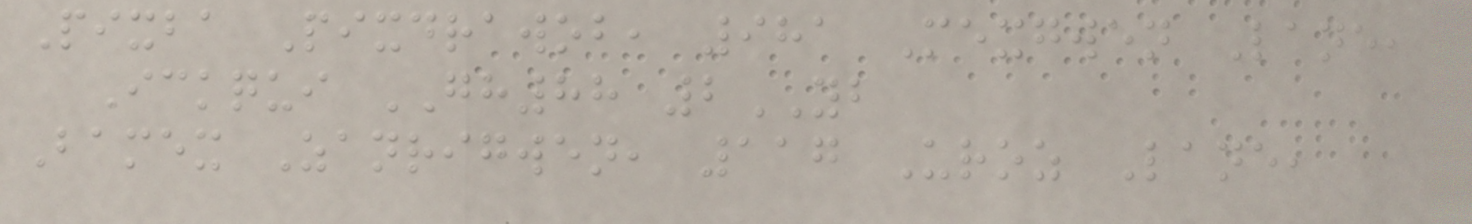Pixba Pixdrawob, 981 Mexgwen Lane,
Ickqui GH88 2YB
Bamex Zanrigwen, 117 Uroz Lane,
